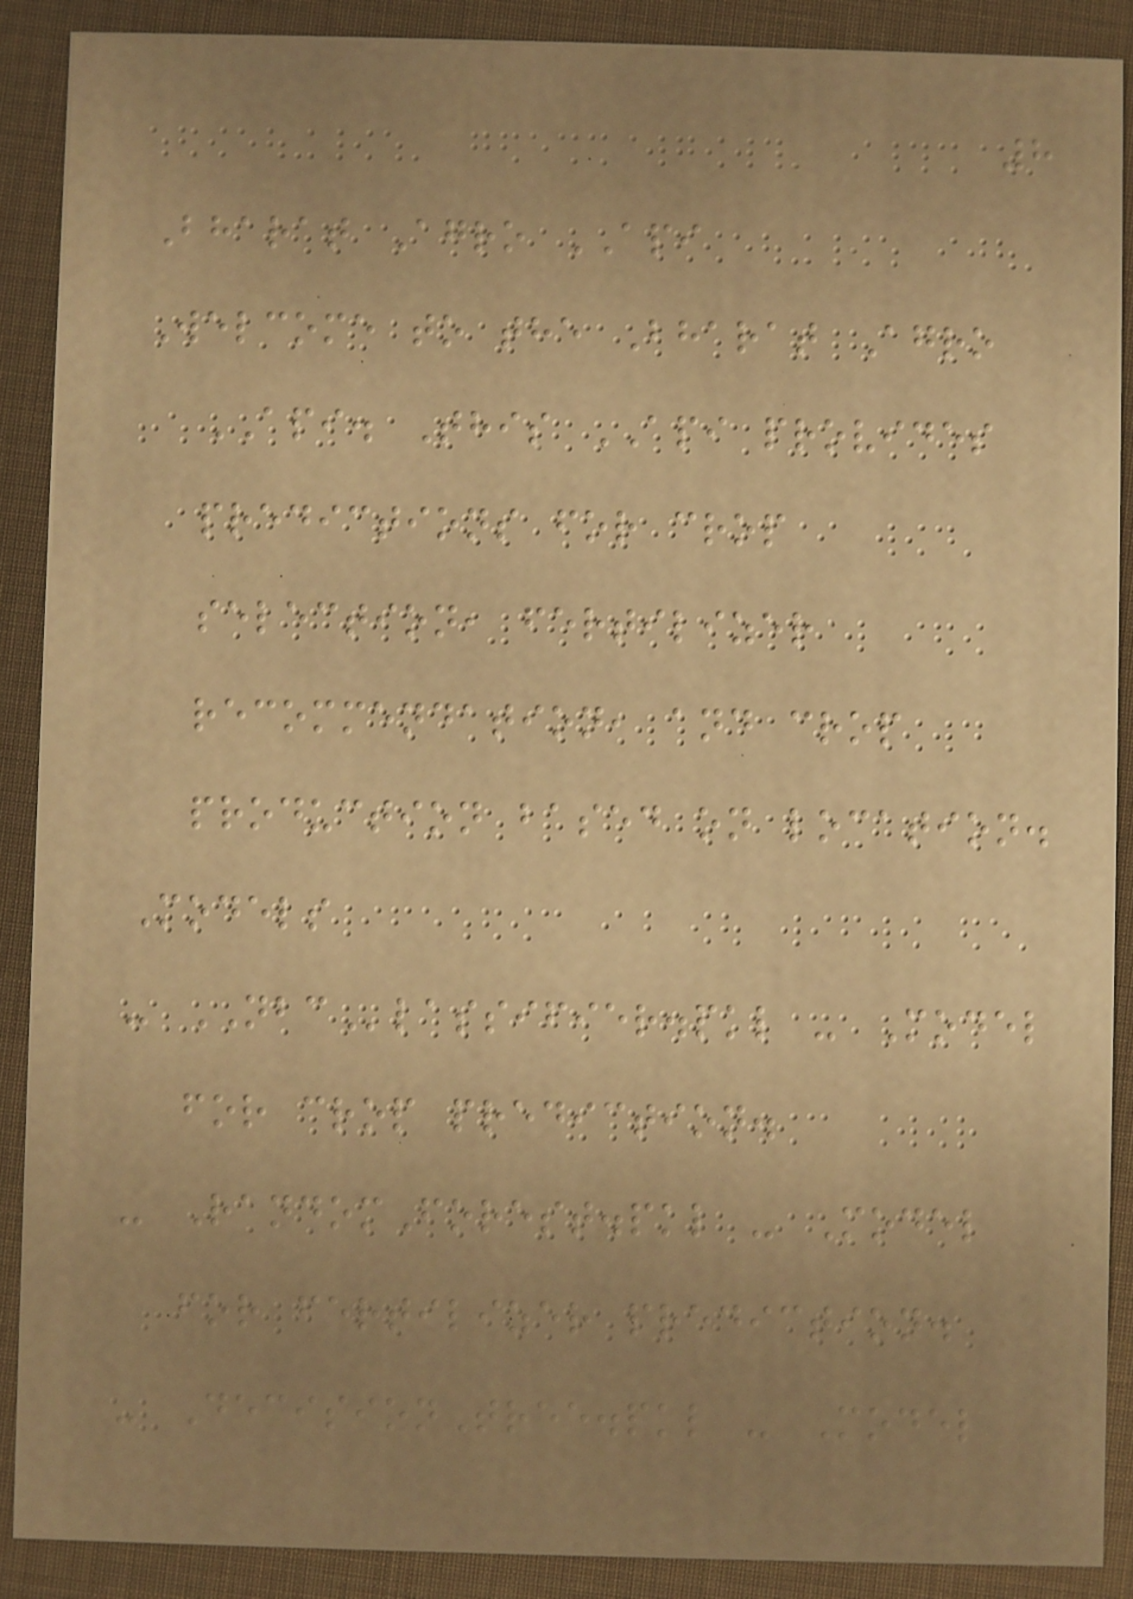8
Bharat Agro API
Welcome to the Bharat Agro
API. This API provides
predictions for crop
selection, fertilizer
recommendation, and crop
production based on location.
Models
- NBClassifier.pkl - Model
for crop prediction.
- RandomForest.pkl - Model
for fertilizer prediction.
- DecisionTree.pkl - Model
